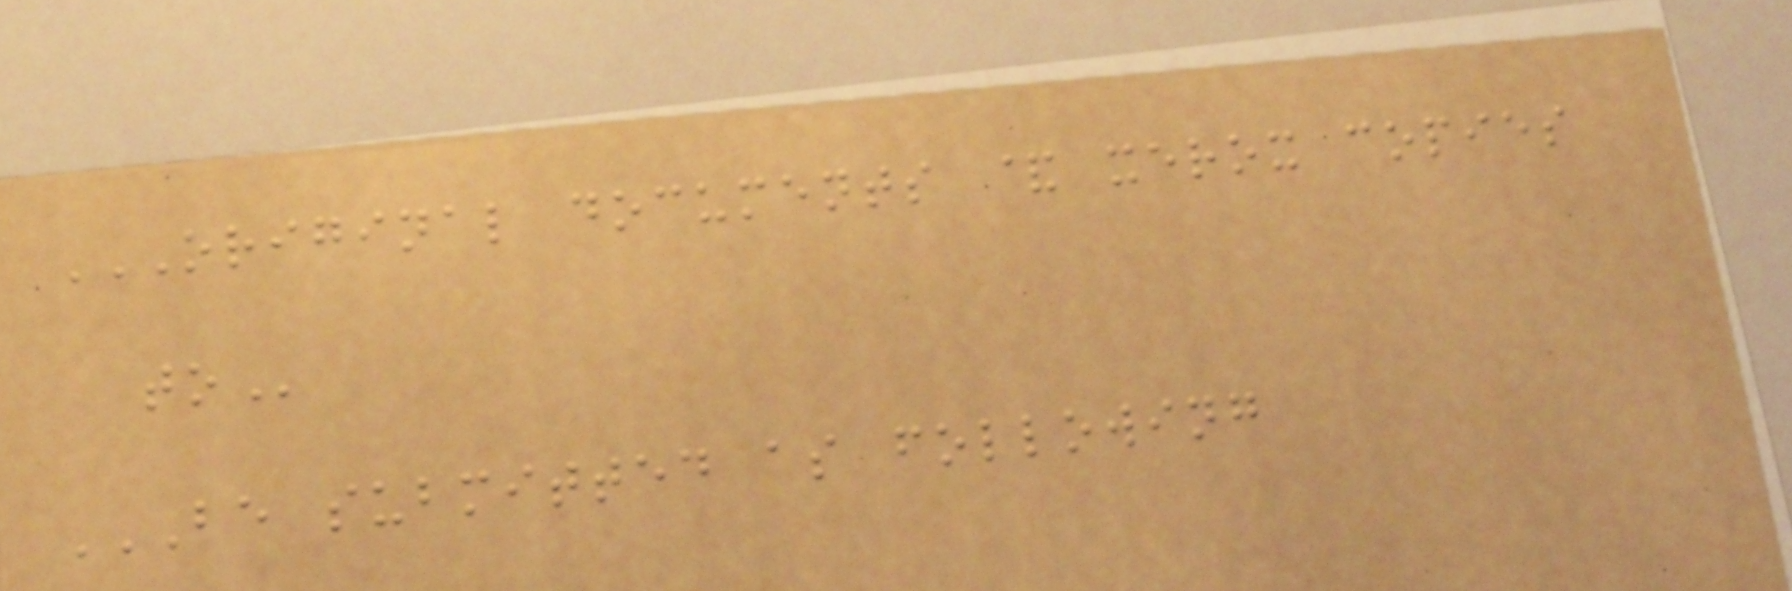ORIGINAL DOCUMENTS & XEROX COPIES
TO
BE SUBMITTED AS FOLLOWING
